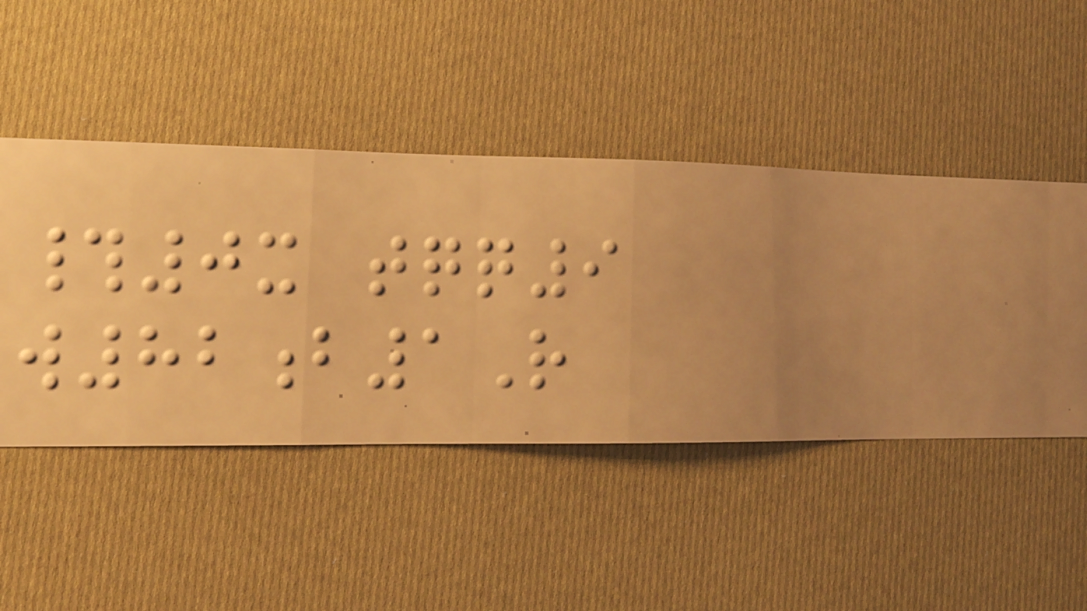#0x tqq9
w82b1R
